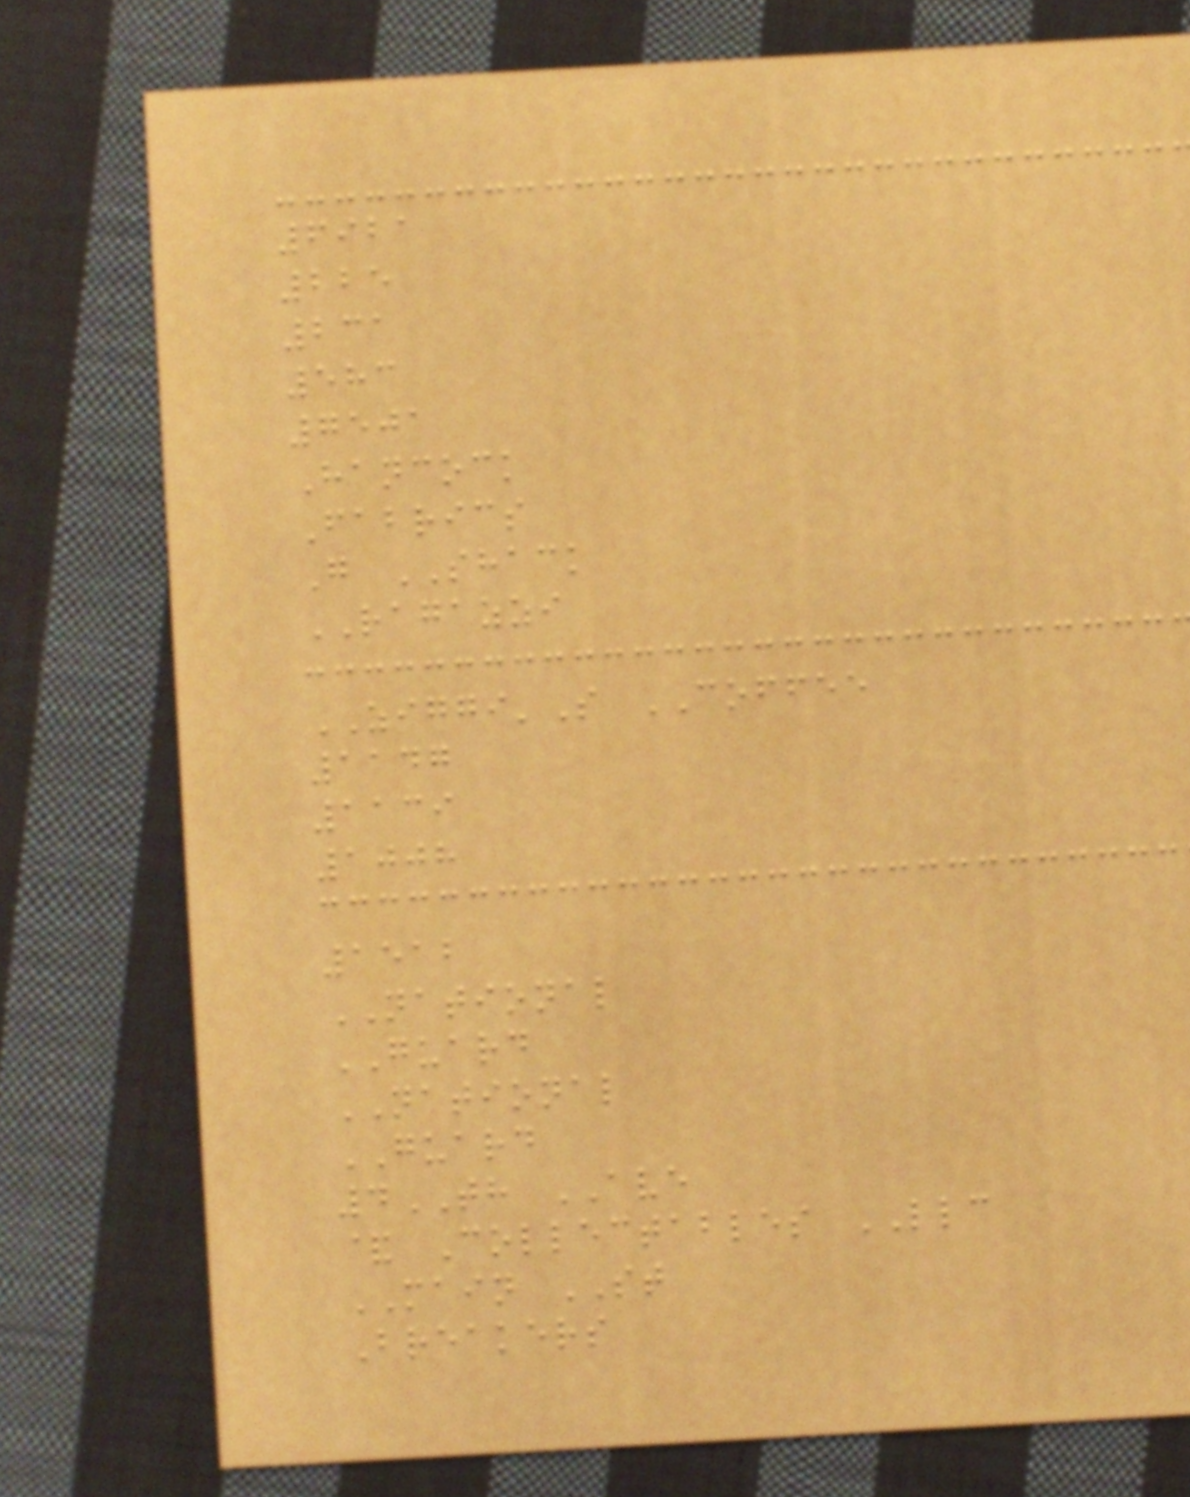6921
225
231
583
7501
Hancock
Fabrics
G SHACK
RAGAZZI
ZIGGI'S COFFEE
1147
1139
1008
1512
NATIONAL
GUARD
NATIONAL
GUARD
4TH AVE
& Collectables LLC
MAIN ST
Breakers
